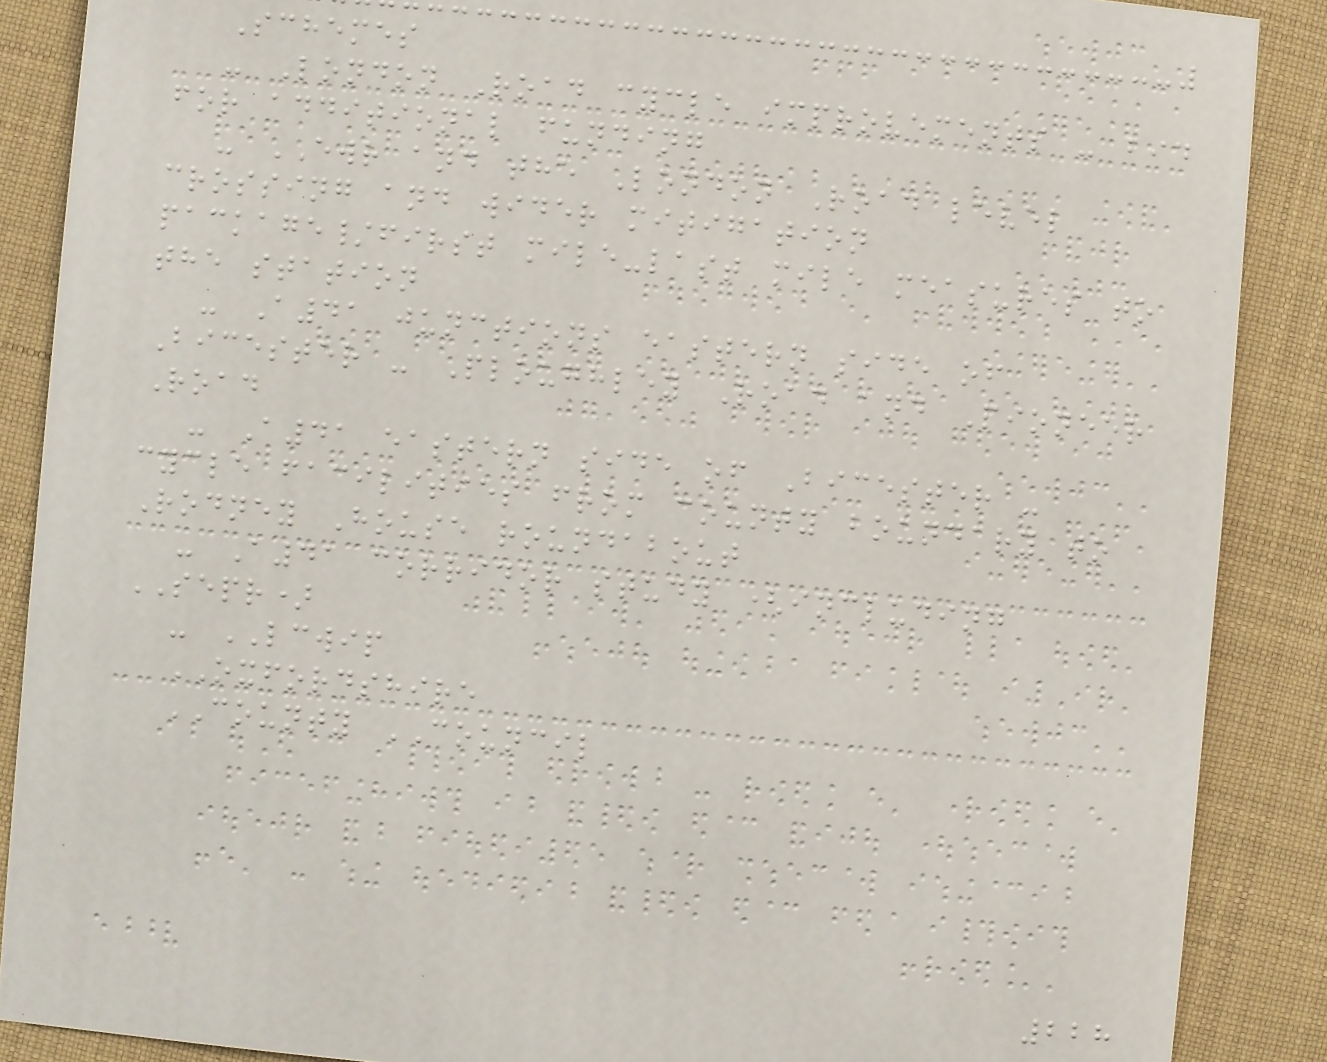Schemes
- London Road cycle improvements - bid
for additional funding
- EWR and the London Road level
crossing and wider mitigation
package/first mile-last mile measures to
the station
- A41 junctions eastern side of
Bicester - Ploughley Road and Pioneer
Road
- A41 eastern side of Bicester -
cycle facilities from county boundary to
Rodney House roundabout
- A41 corridor study (including
SEPR)
- LCWIP
OXFORDSHIRE
COUNTY COUNCIL
228
